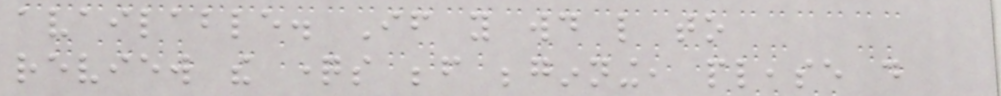available. If you would like to
review the questions before beginning, please do
